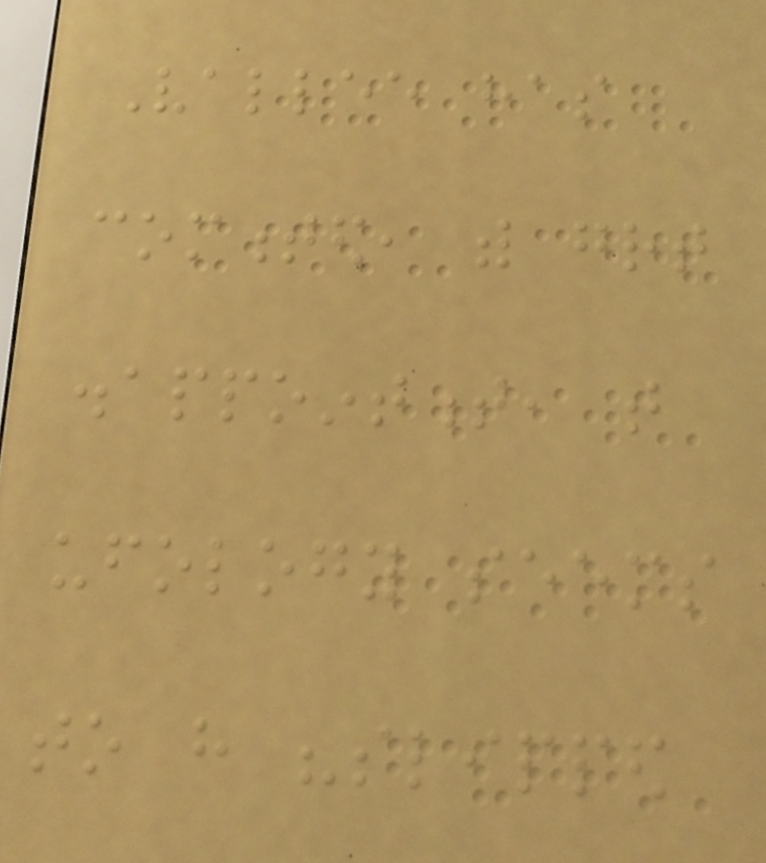Vallee has
commented, with great
disappointment, that
ufology seems
to have "slipped
